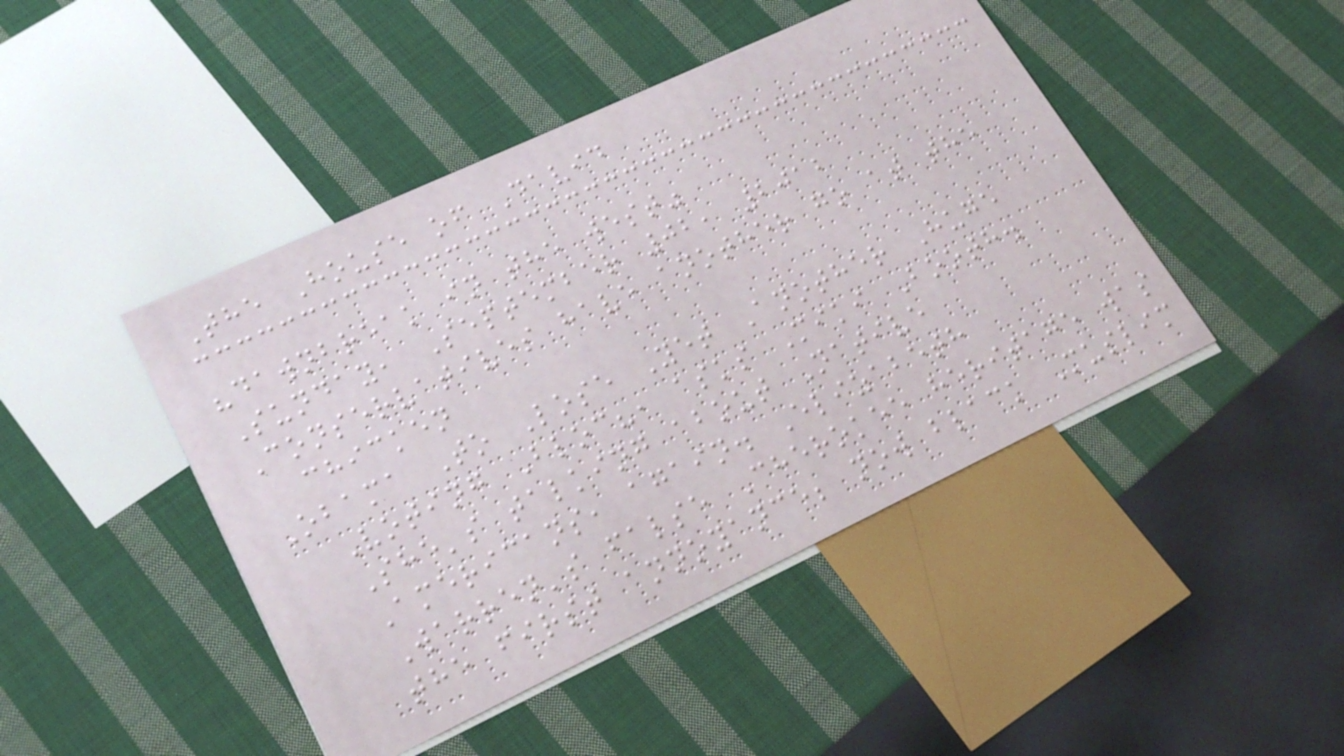The House of David
"dawnbreak in the west"
Sunday, September 02, 2012
Conservatives have another go at the
chicken
Obama To Lose Yet Another Huge
Voting Bloc?, asks Miki Booth.
She's talking about Native
Americans, again. Elizabeth
Warren's false Cherokee heritage was
the first annoyance; now black Muslim
